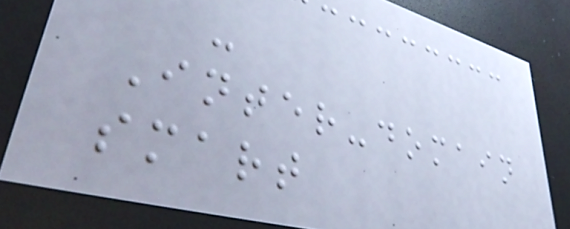-
Inter-domain
smart
